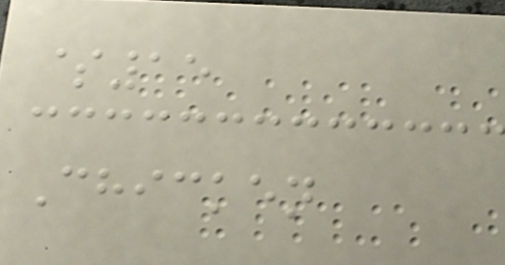$15
Chicken
